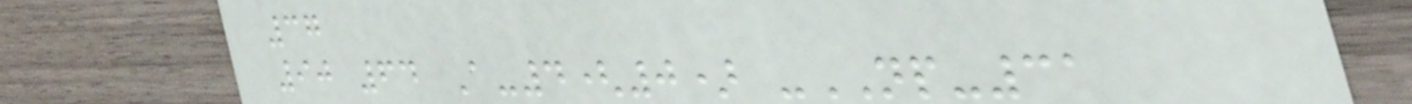37
90 64 A-4(0) -NP-31
